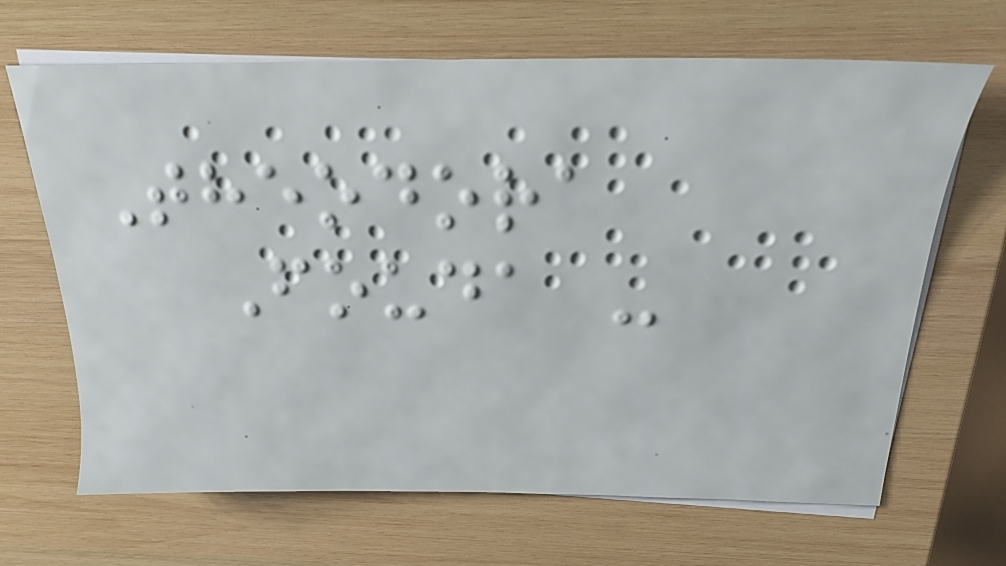Theodora
Fouda -
